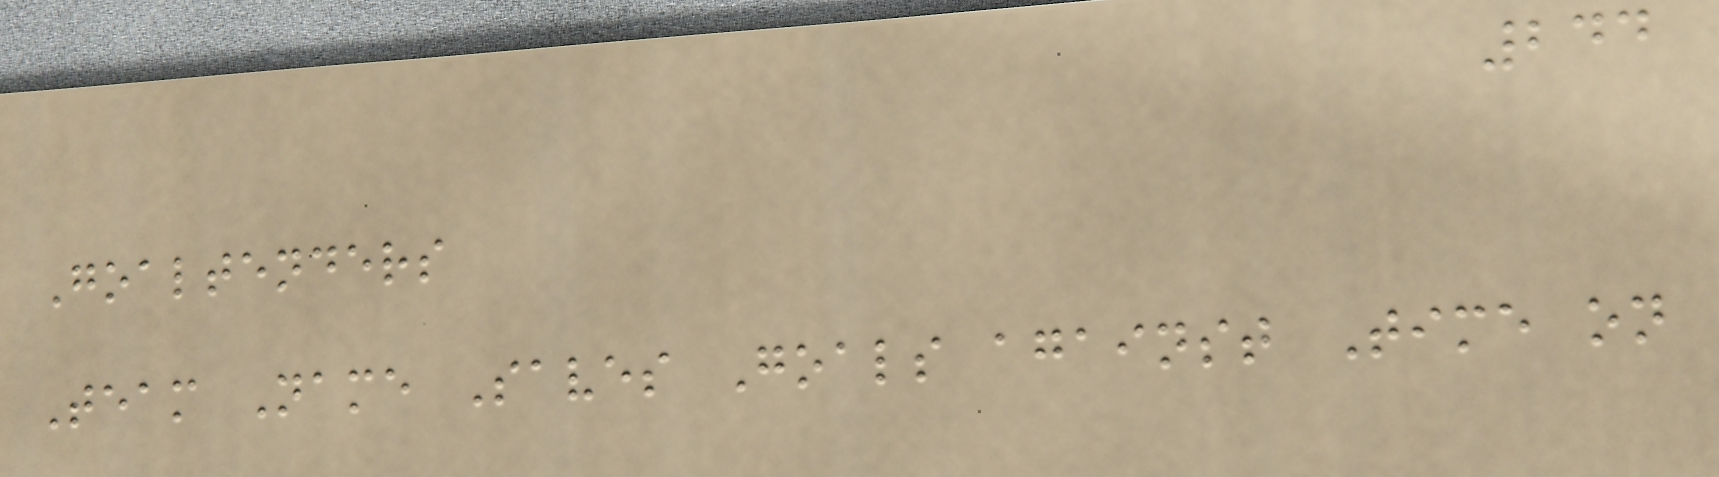244
Goaltenders
Team Name Saves Goals against Time on
